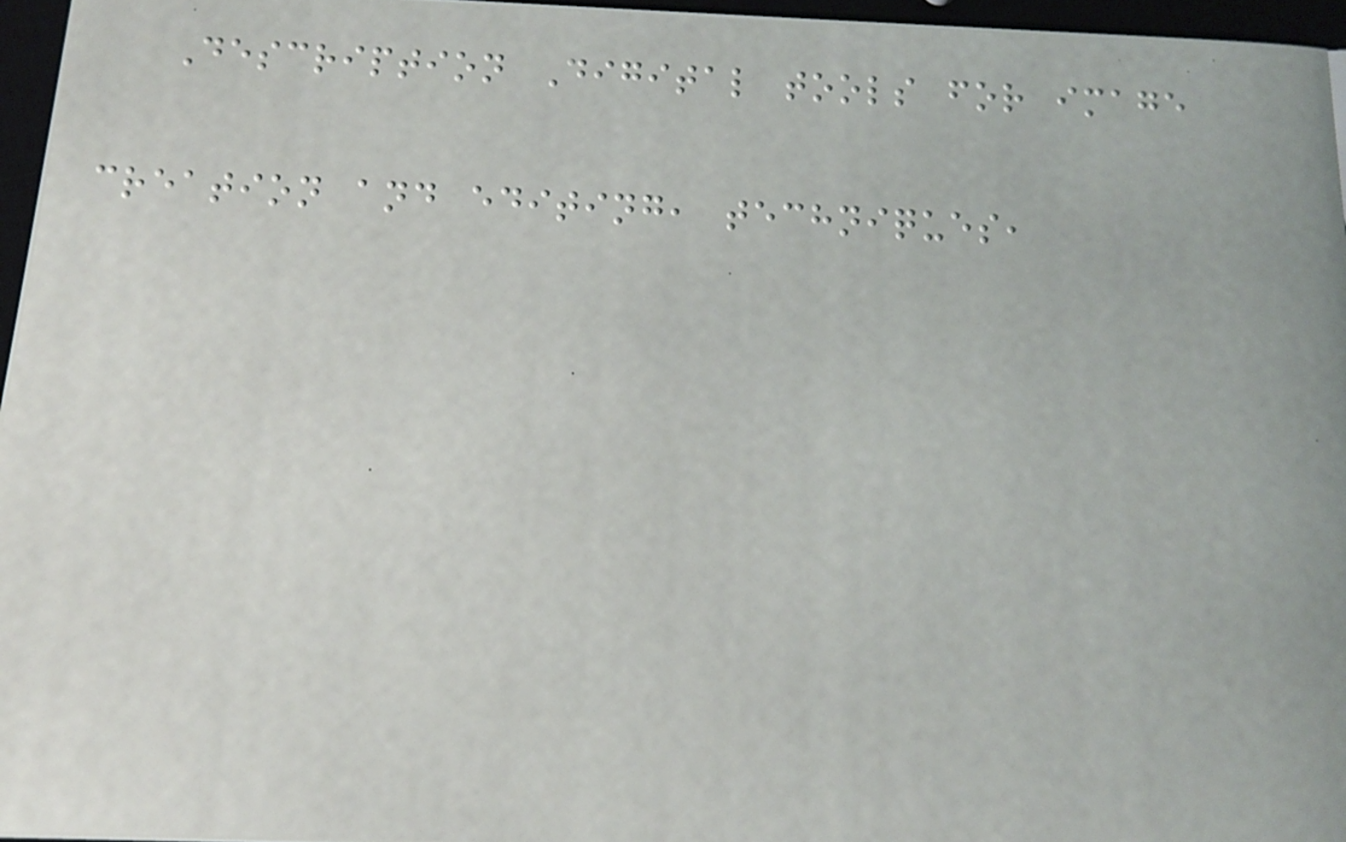Description Digital tools for image
creation and editing, techniques,
